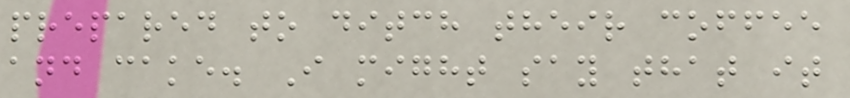prepared to ditch their coffee
and cake. I might say that it
